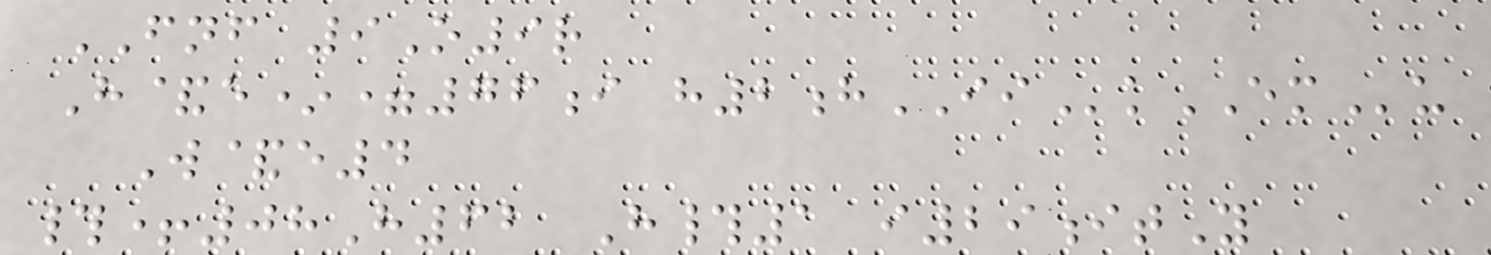FNF 9O9r
H&e*=76i h2hIIkEMu
W&e4
#+08H62 H#1 i29itY
